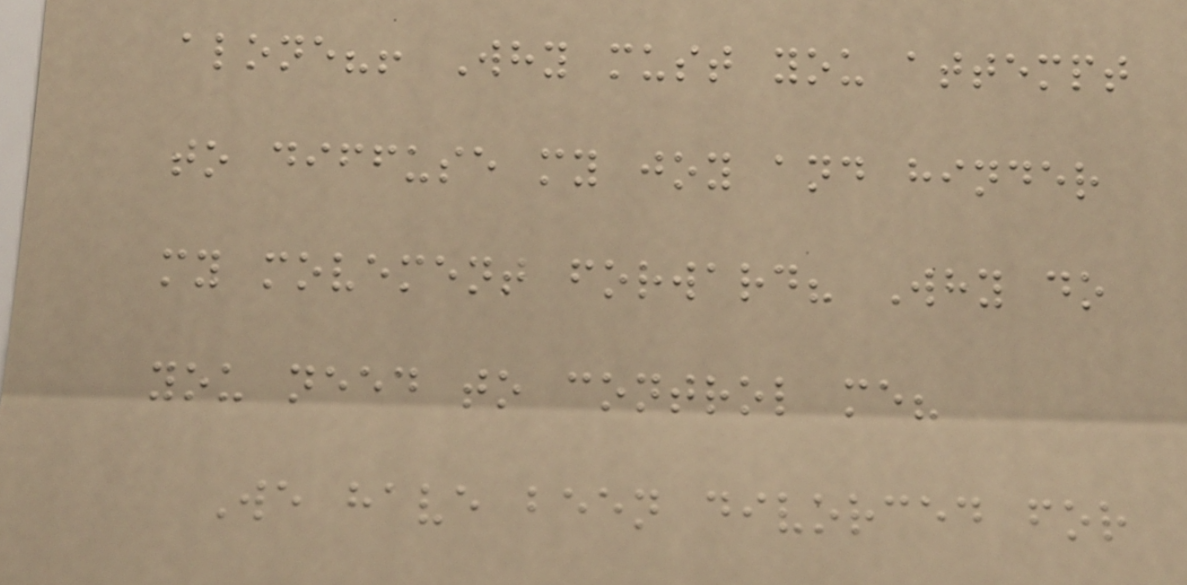alone?! Why must you attempt
to diffuse my joy and hinder
my movement forward? Why do
you need to control me?
We have been divorced for
